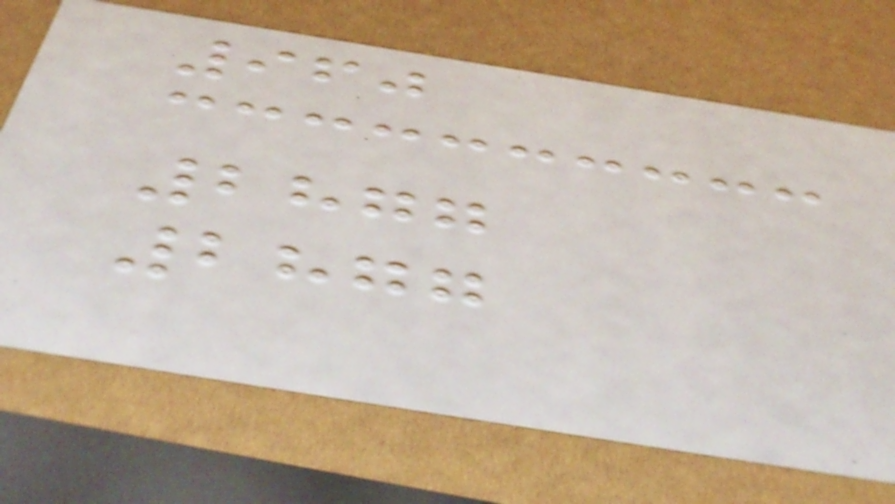960
2877
2877
